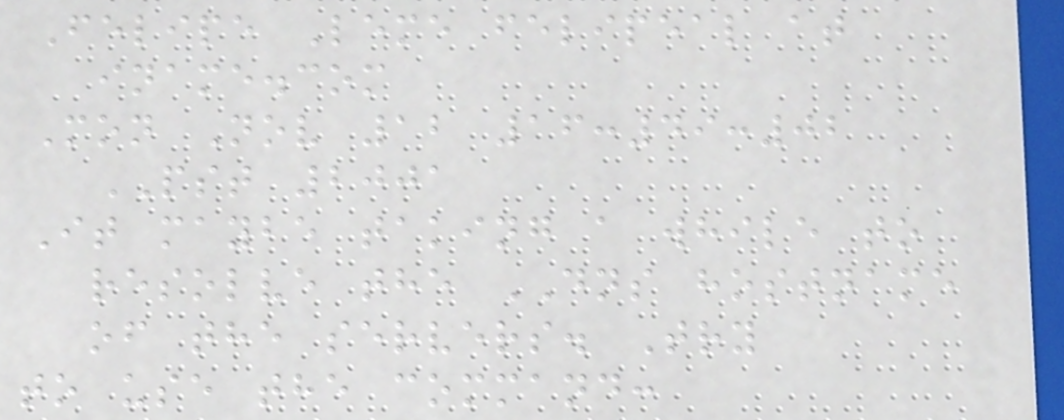Felipe Leme felipeal at
iname.com
Mon Nov 12 16:49:02
PST 2001
It maybe taking a while to
resolve the DNS hostname
of the servers. Try
to use the command:
